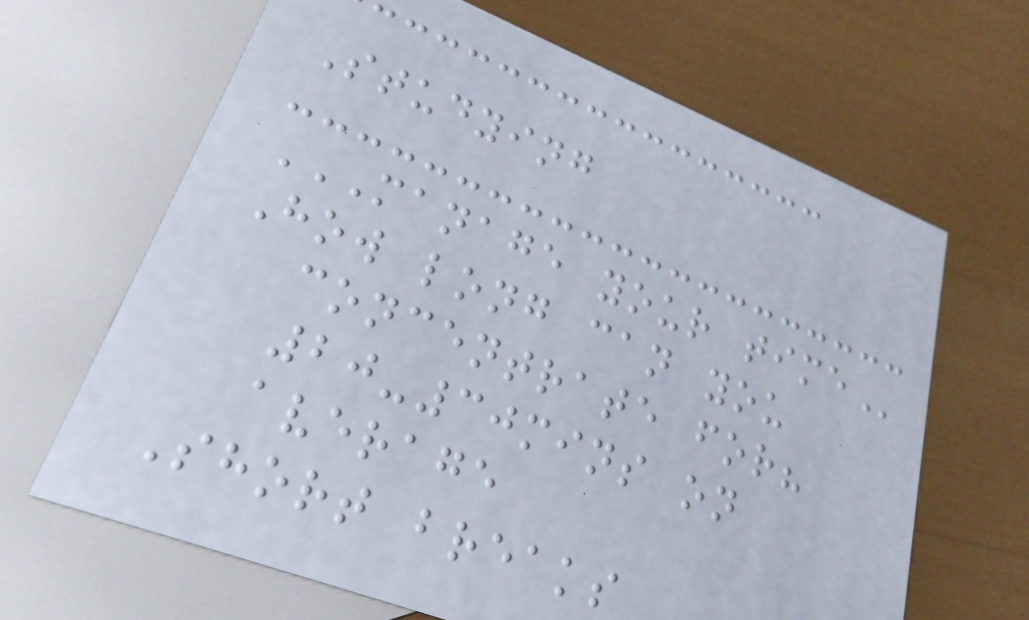Studying
MANAGE YOUR TIME
How long can you
concentrate for?
20-30mins on
average
Short breaks
